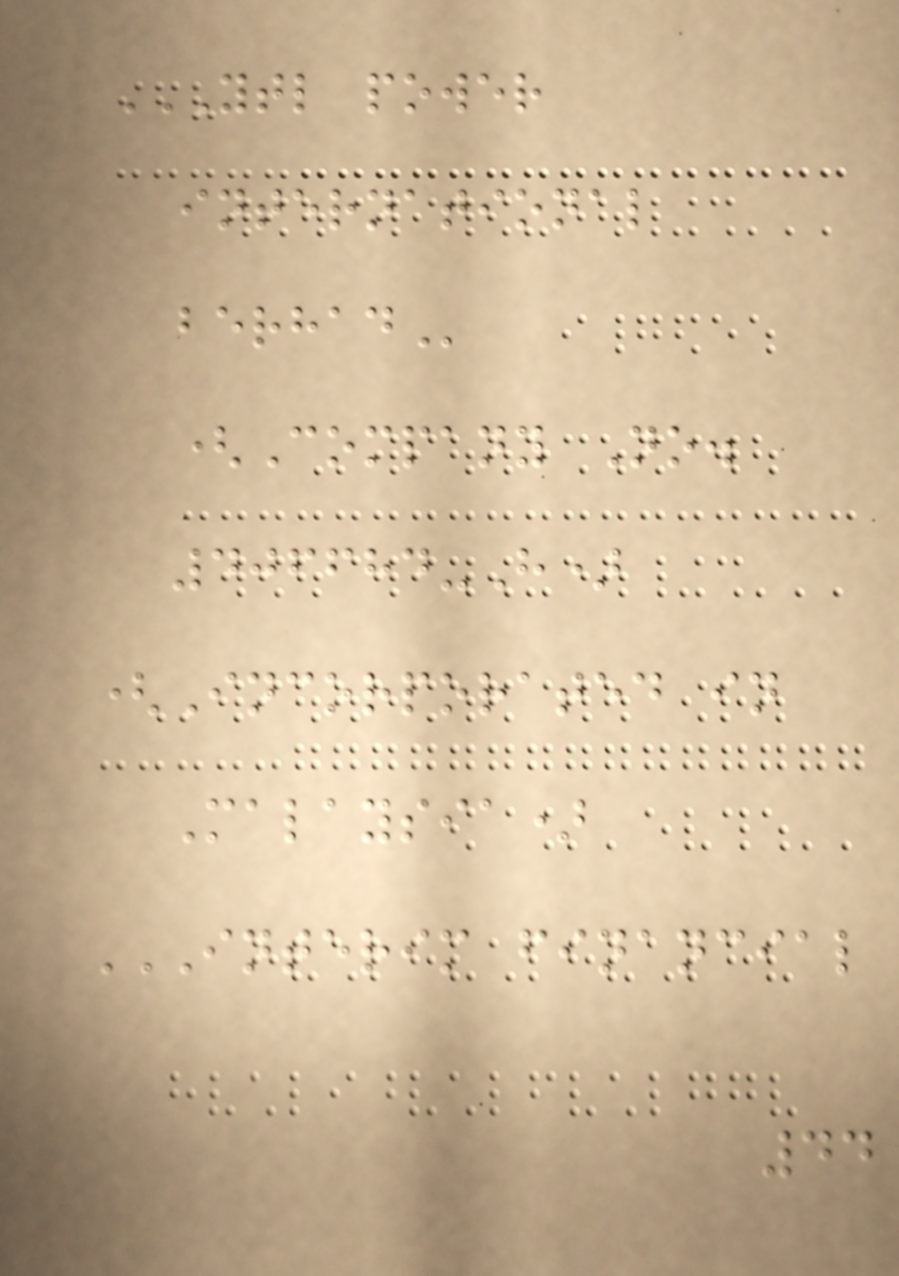YTL POWER
INTERNATIONAL
BERHAD
(Company No.
406684-H)
(Incorporated in
Malaysia)
INTERIM FINANCIAL
44
